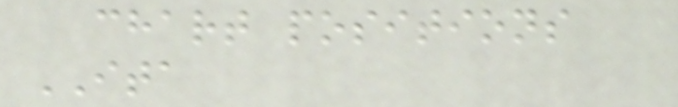chart positions
ITA
